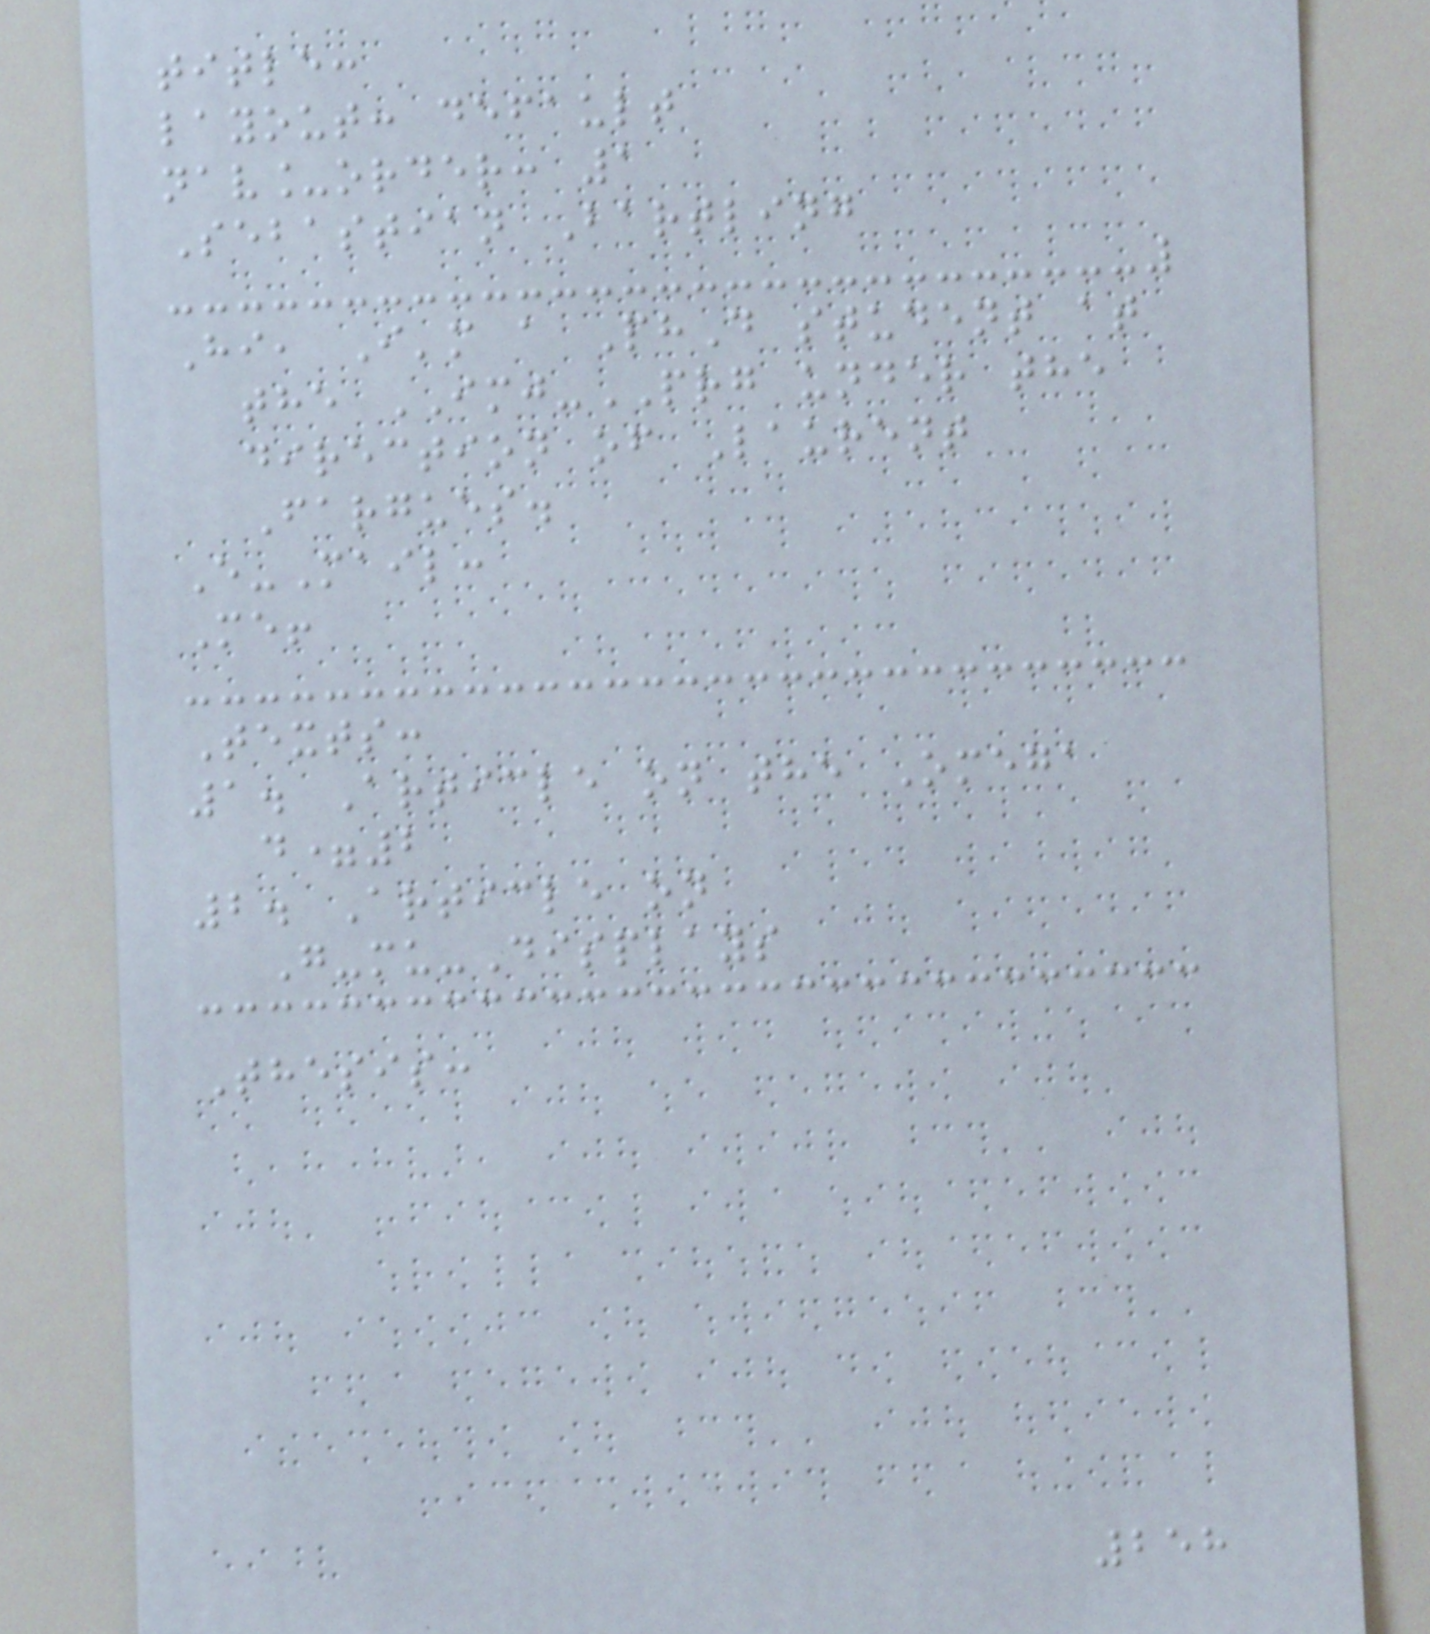title:
layout: default
nav_order: 1
Sebastian Bartling
Hi, I'm a PhD student at
the IMJ-PRG under the
direction of Laurent
Fargues.
E-Mail:
Me!
Texts:
1. Article on the Omega
d=2
2. Article on
G-mu-Displays
Thesis:
258
